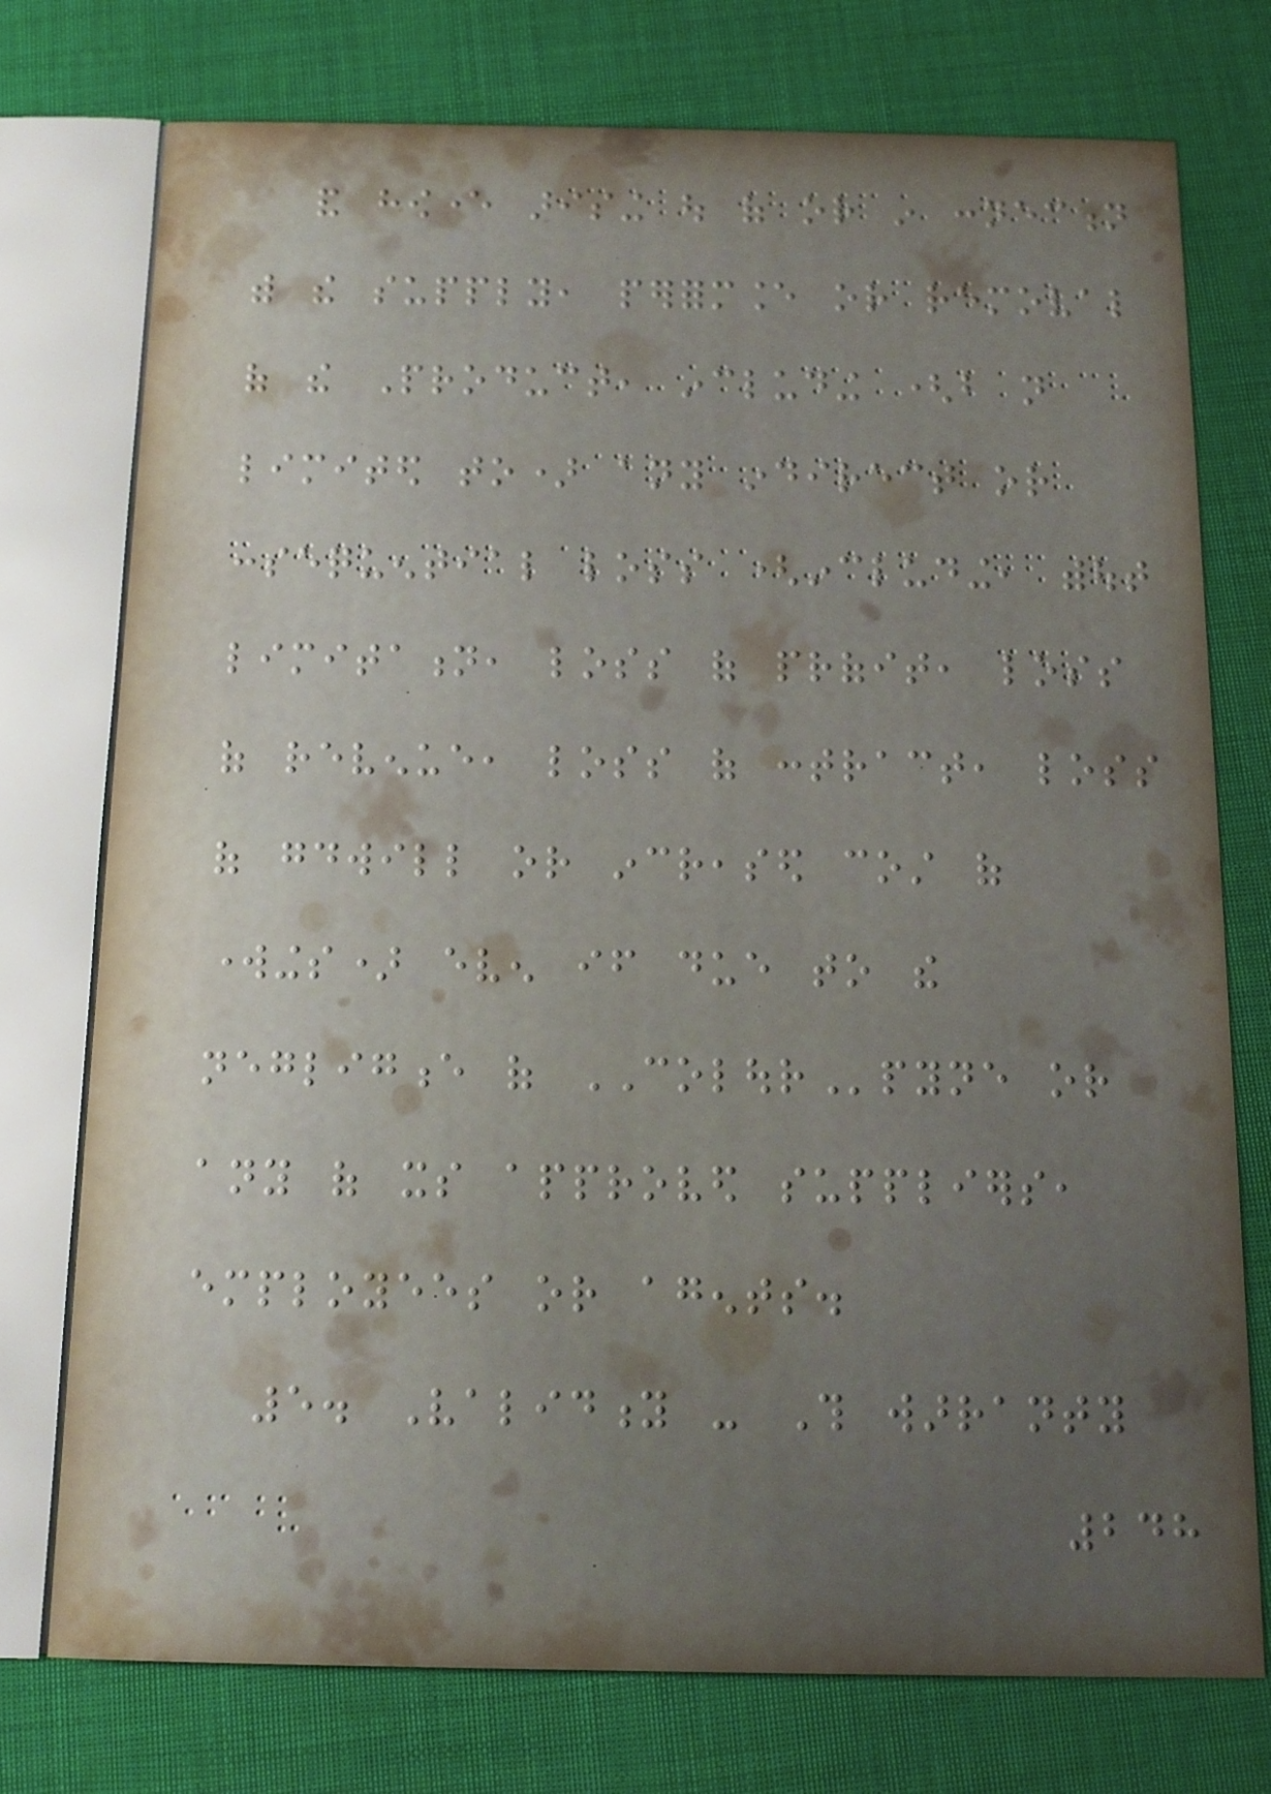and however arising out of or in connection
with the supply, performance or removal
of the Product, including (but not
limited to) any indirect or
consequential loss (including, without
limitation, loss of profit, loss
of revenue, loss of contract, loss
of goodwill or increased cost of
workings) even if due to the
negligence of COLOURpyne or
any of its approved suppliers,
employees or agents.
5. Validity - This warranty
248
